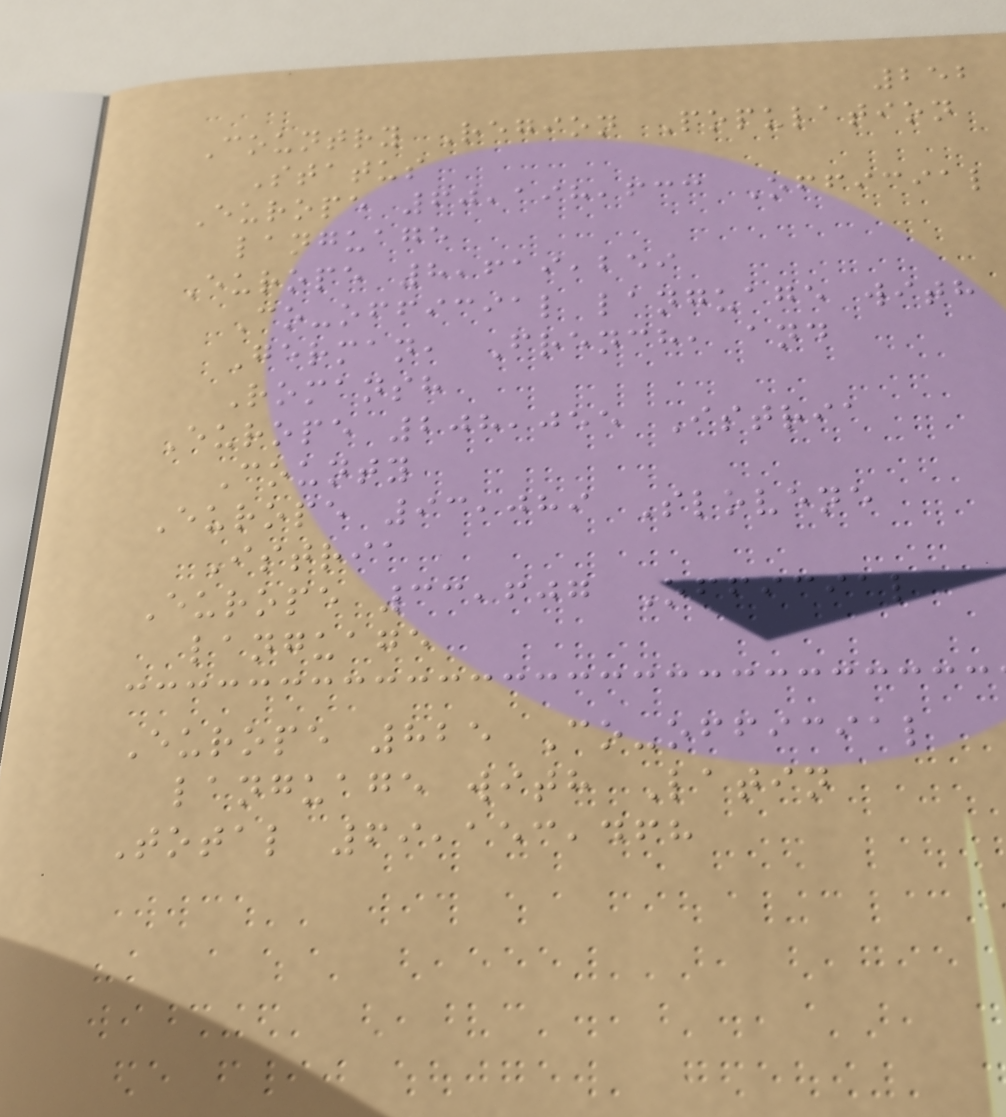252
Country Region Population
Status
Europe 60,198,633 Official
language
Europe 8,619,259
Co-official language with
German, French, and
Romansh
Europe 208,055 Istria
County
Europe 93,089 Slovene
Istria
Europe 33,607 Official
language
Europe 825 Co-official
language with Latin
Total 69,153,468
